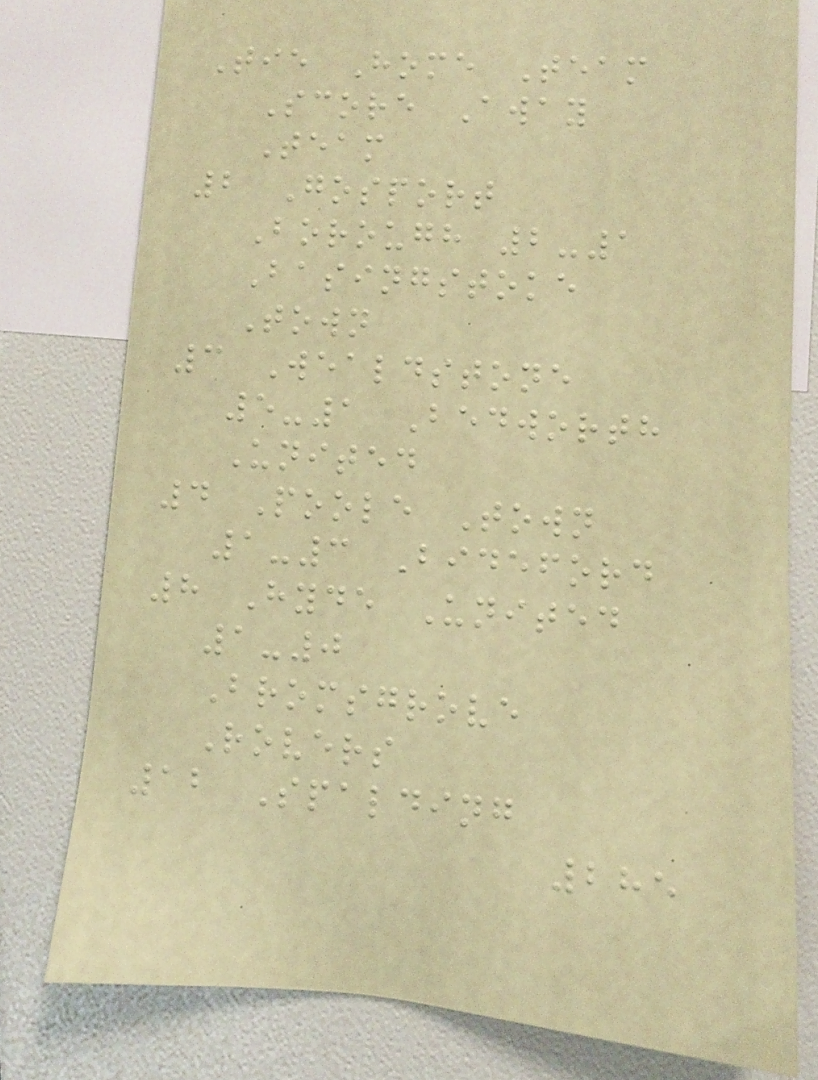Tie Home Team
Score Away
Team
2 Gosport
Borough 2-1
Basingstoke
Town
3 Wealdstone
5-1 Bedworth
United
4 Poole Town
1-3 Bideford
8 Hyde United
1-0
Bromsgrove
Rovers
12 Spalding
285
